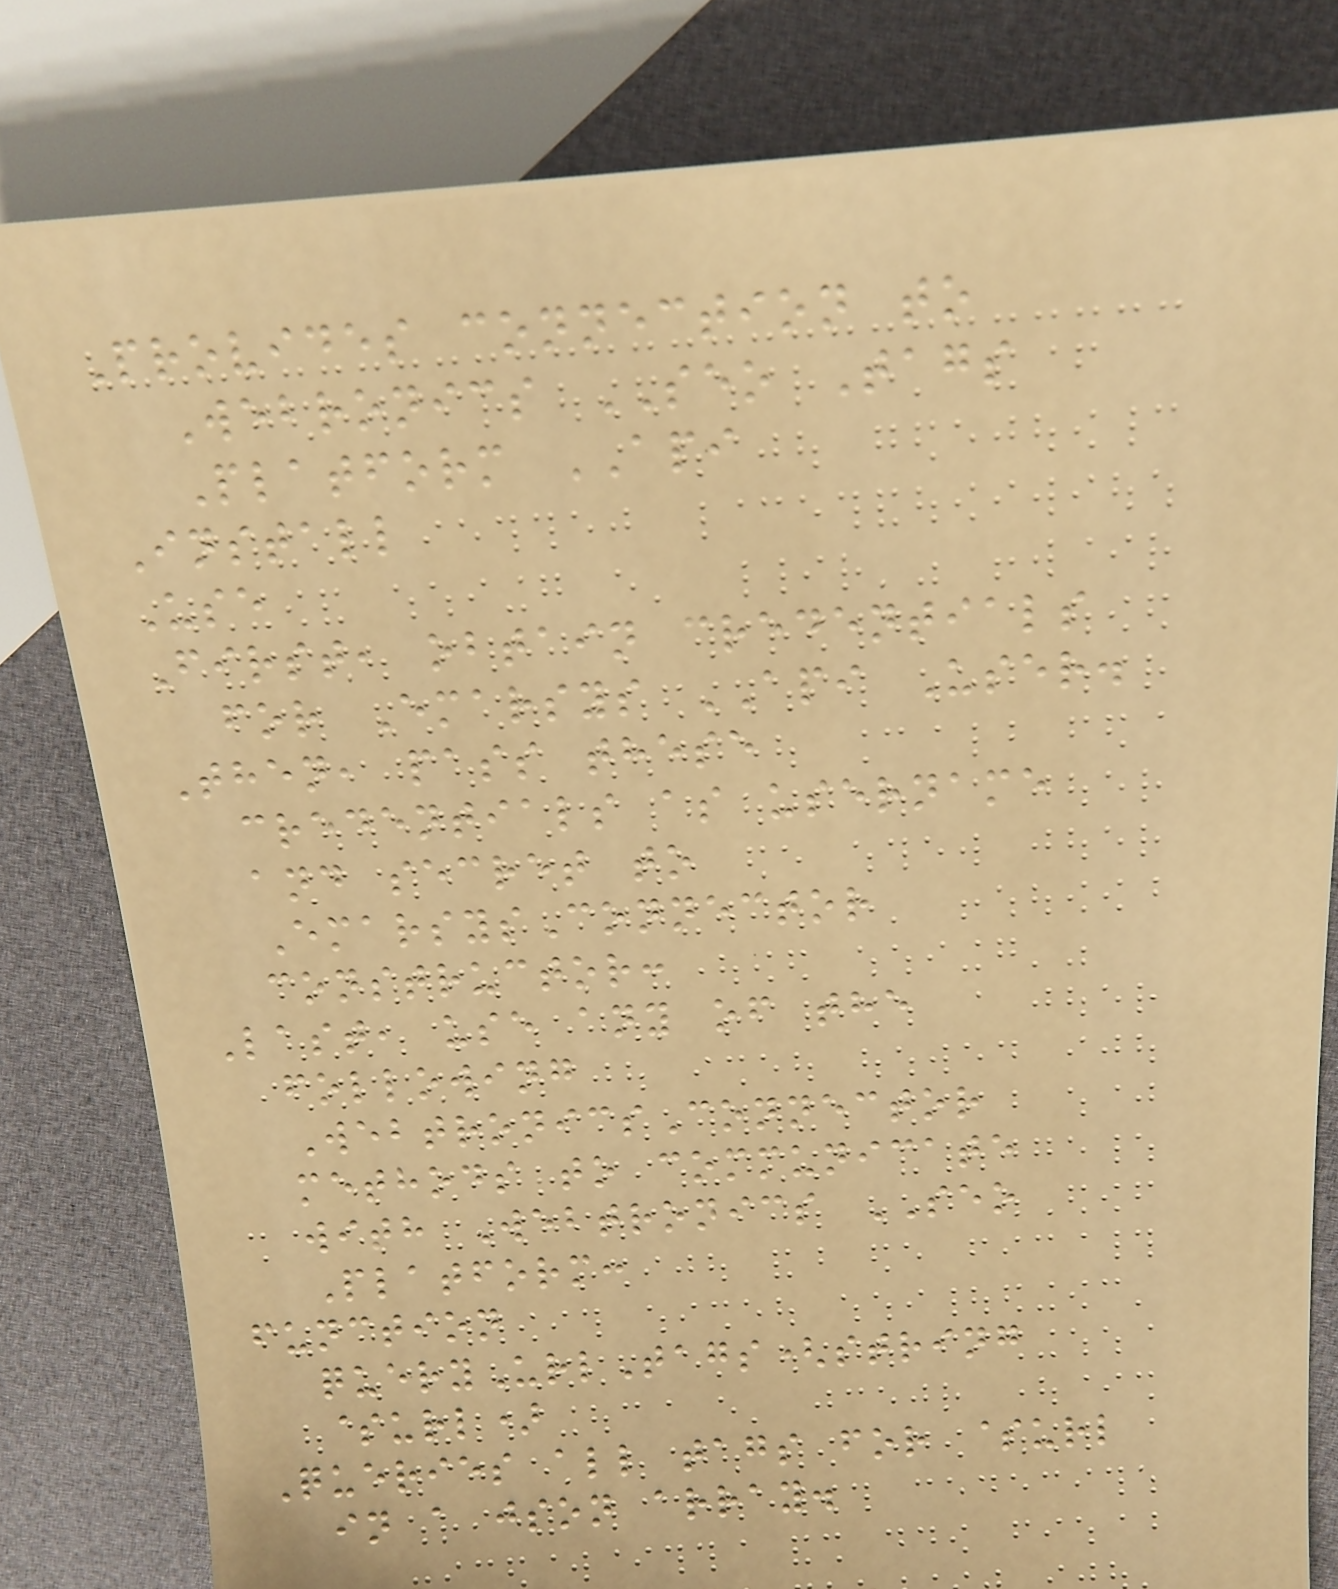Provides connection to
Webronics SEO Tags
Platform API
Install
Use
First, obtain credentials
for Emarsys API User.
Then, pass these
credentials as username
and secret to
EmarsysConnector
constructor:
Last, use any of the
following
WebtronicsConnector
methods to communicate
with Webtronics SEO
Platform:
function
queryUrlTags(string
$url)
Queries all tags for $url
in a json array.
